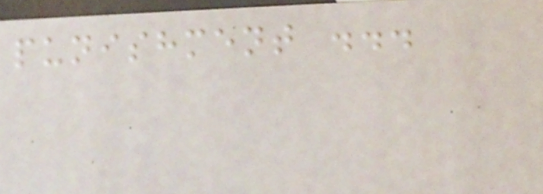punishment ...
